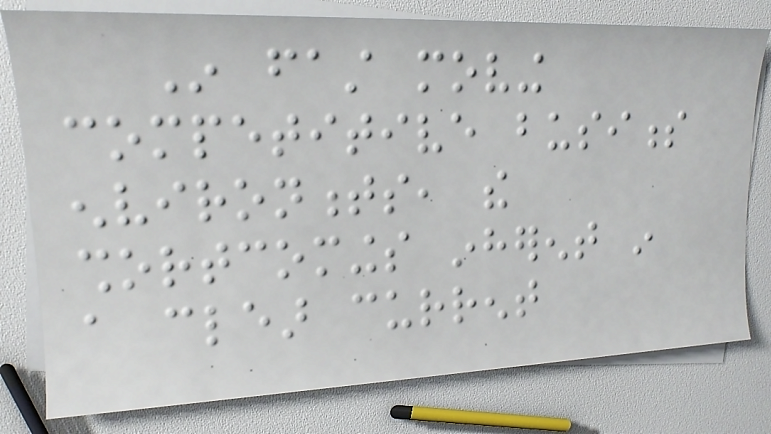In fast moving
competitive business
environments, the
shortcomings inherent in
a clear current
